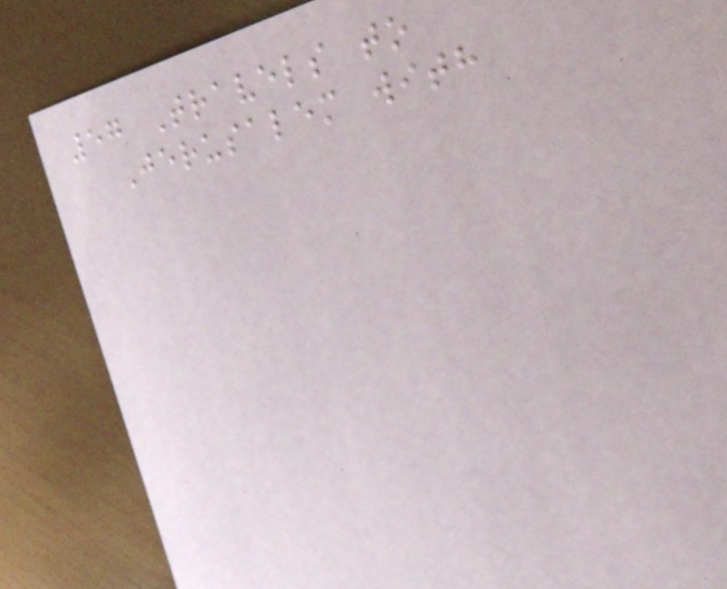57 Travels to
Jerusalem with
